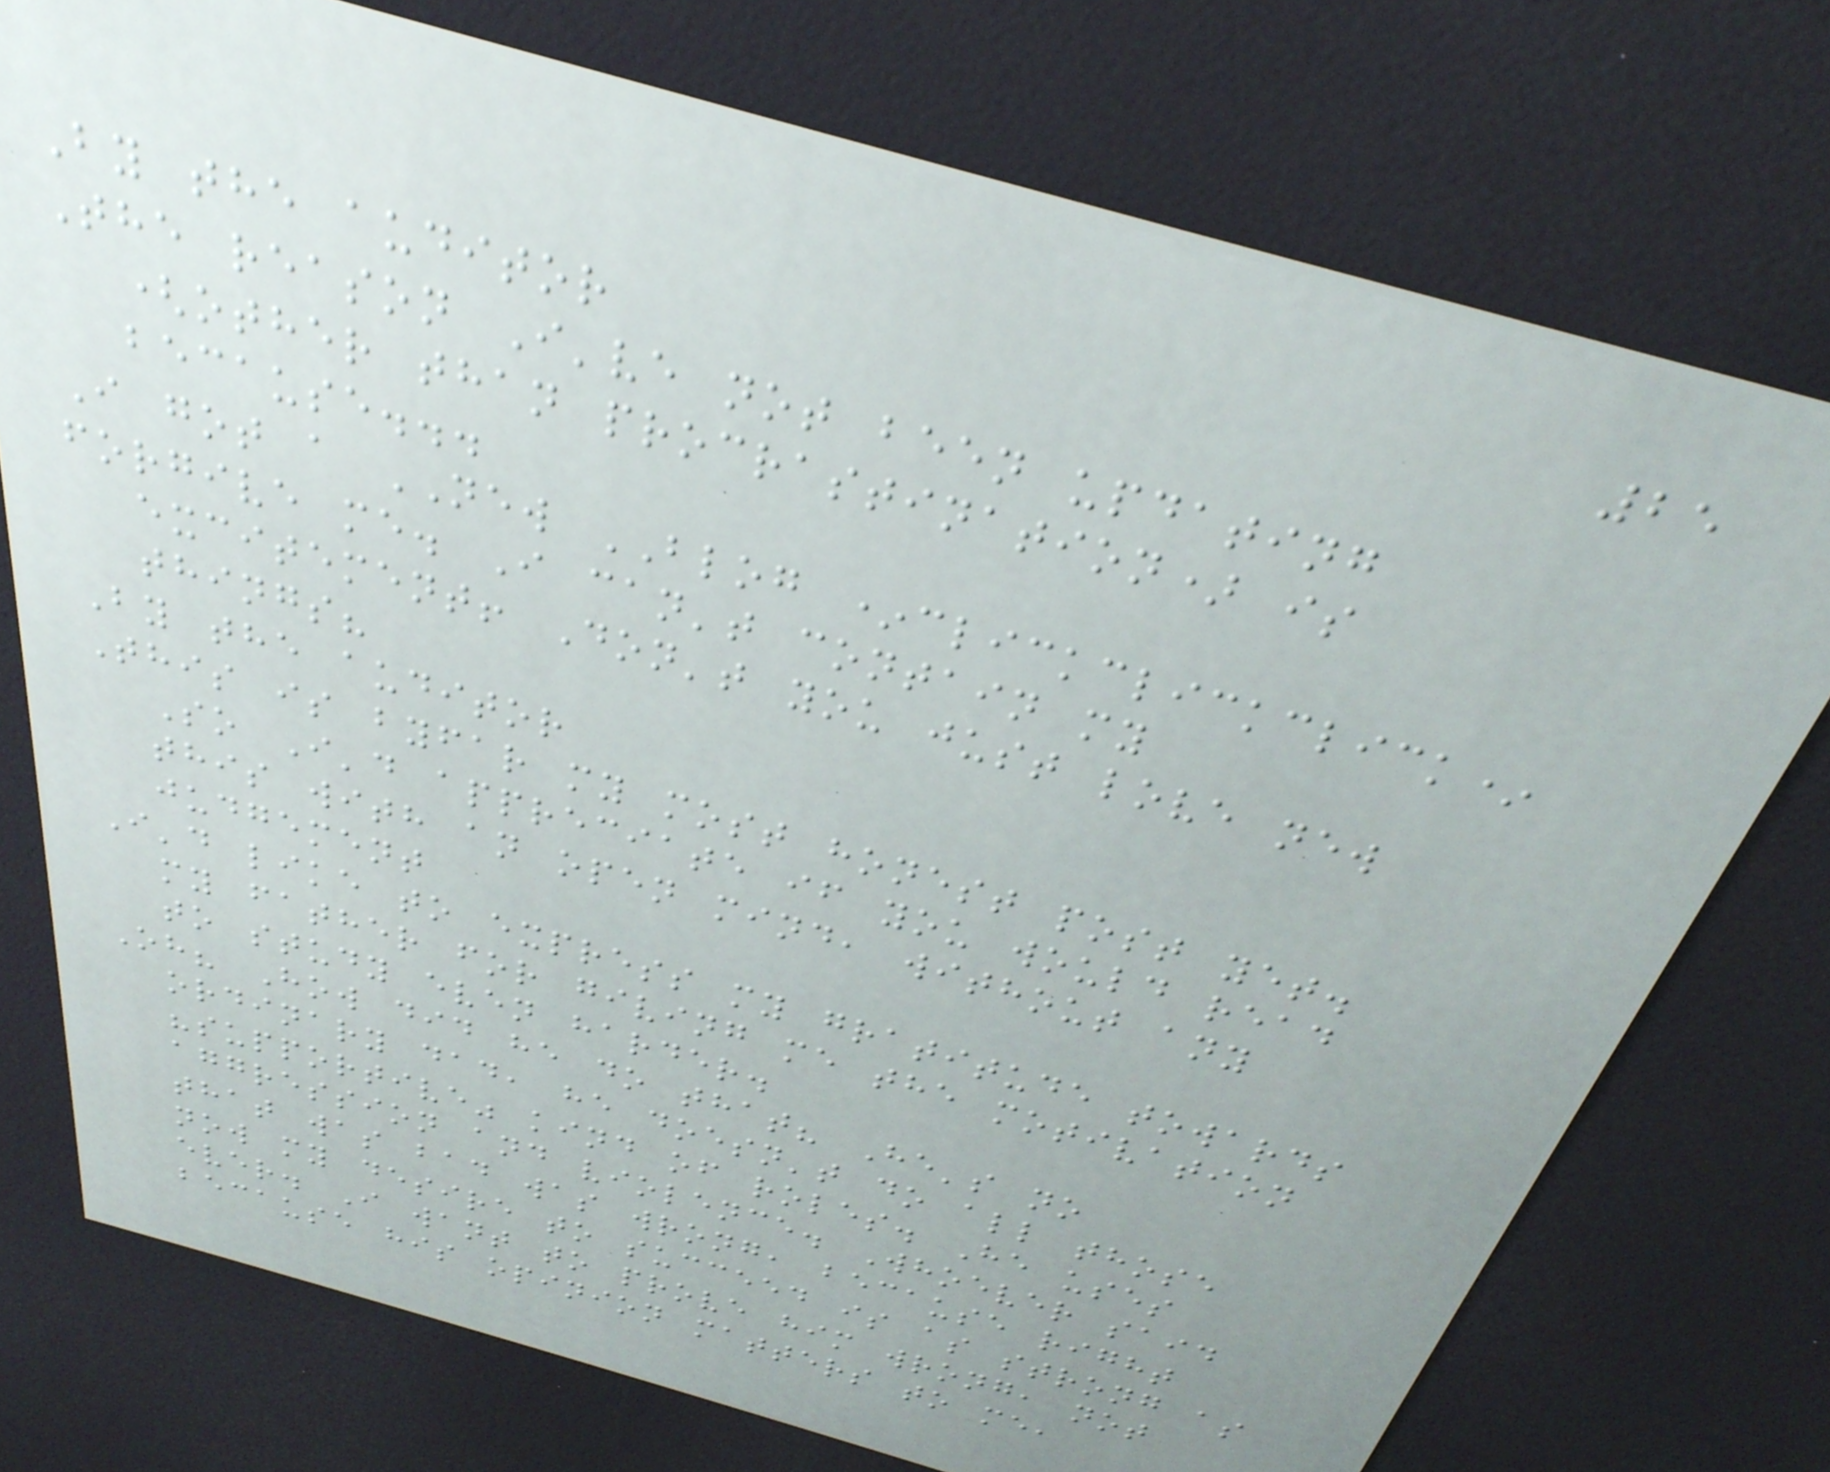25
By the auditor
The reason I've not been updating
(other than procrastination) is
because...
I got a NEW BLOG *clickclickclick*
forgive me. I can't contain my
excitement! Don't you just love new
things?
By the auditor
This is byfar my most honest post yet.
So I'd appreciate if you would read
this with an open mind, without any
judgement
I'd like to express my gratitude towards
my father for giving me the motivation
to study even harder.
Oh? How did he do that? He's no
ordinary dad, he doesn't do all those
"supportive" kind of roles. He uses
aggression and violence. Whoever said
that was bad was wrong, because right
now my desire to succeed is as strong as
ever. I want to prove him wrong, not
because his opinion matters to me,
